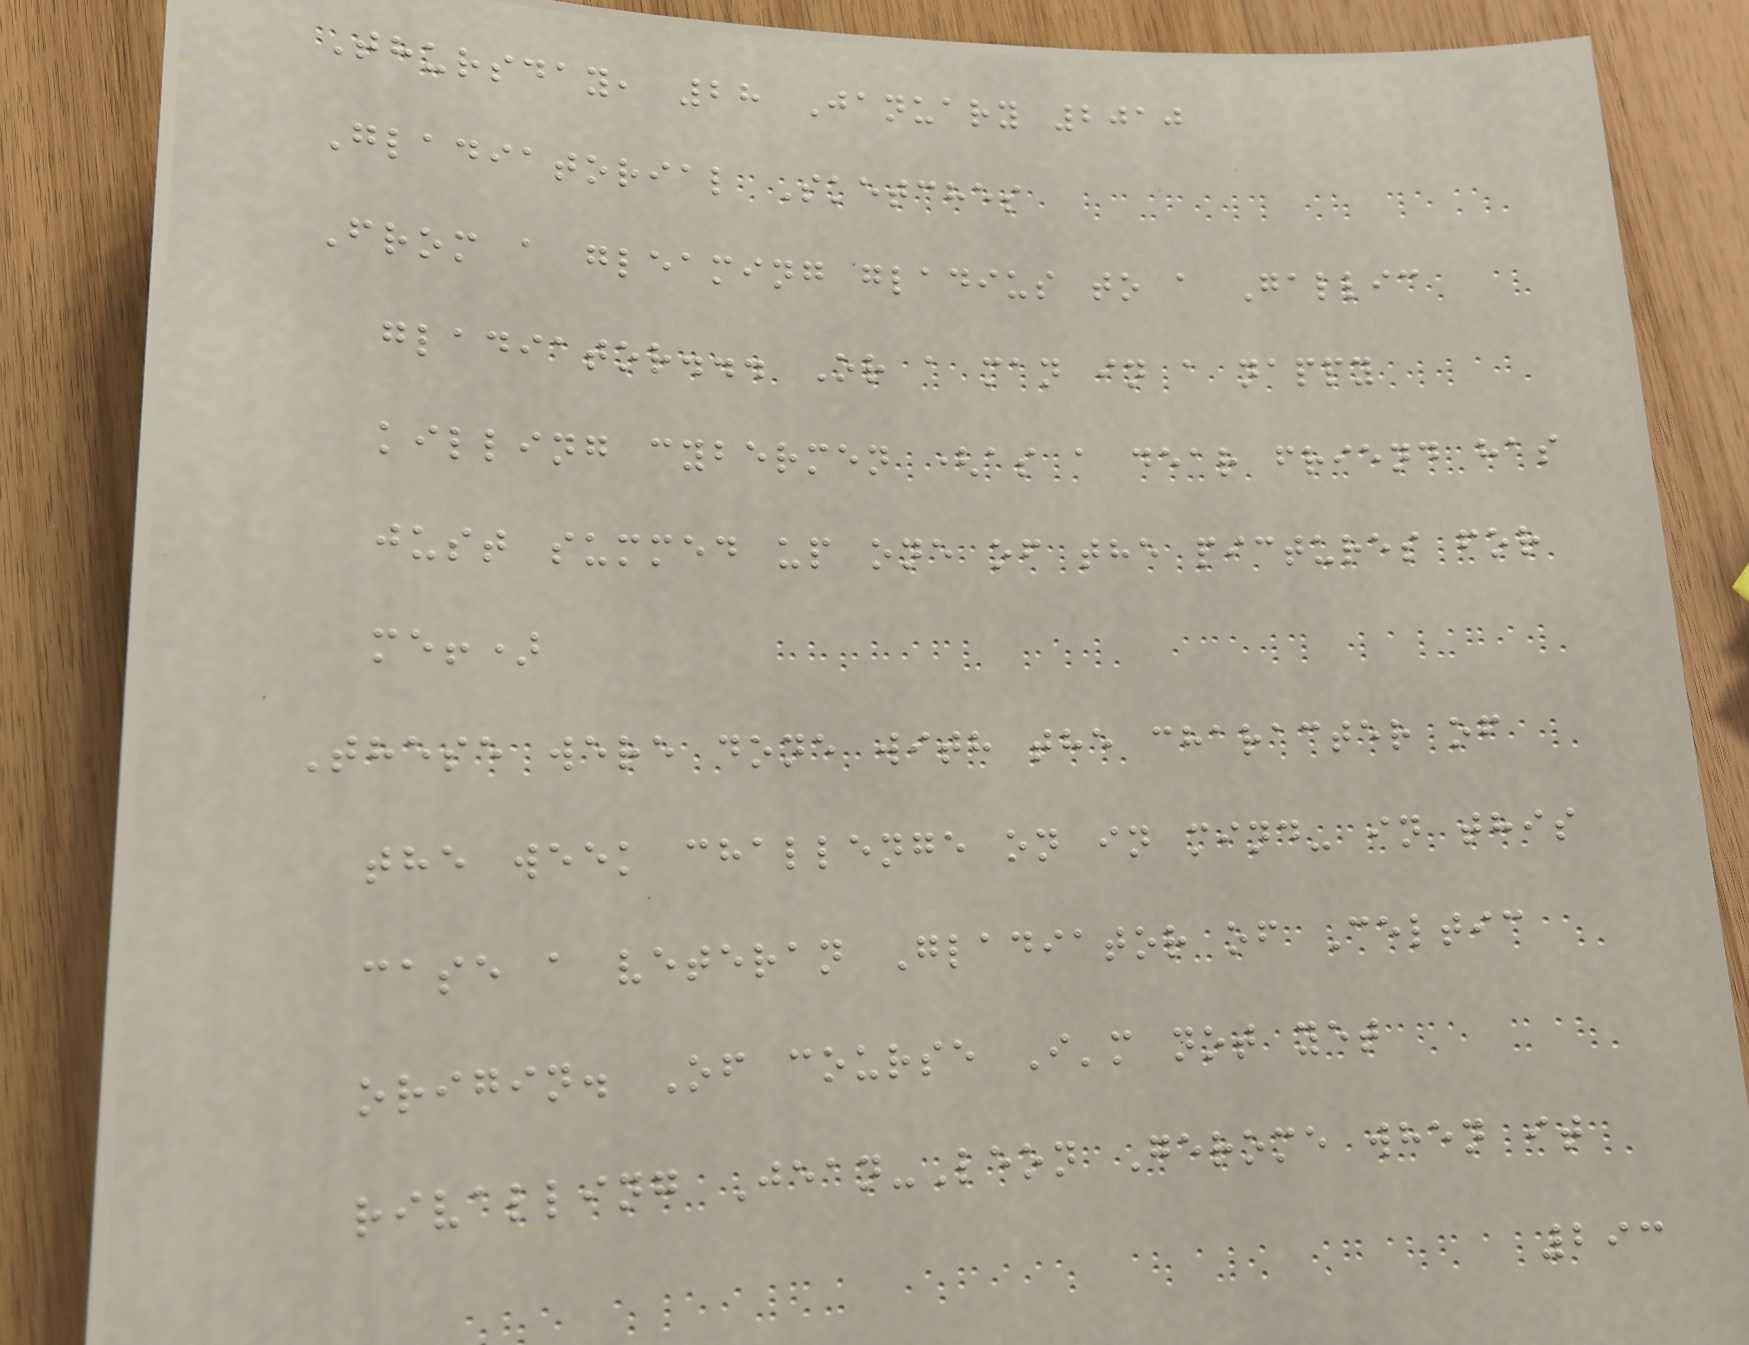Thursday, 28 January 2010
Gladiatorial Sketches
From a gleaming gladius to a Gallic
gladiator... Or a man in a nappy
killing cybermen (as a dear friend has
just summed up one of the pictures for
me!)
These were done with the character of
the week challenge on in mind- in this
case a veteran Gladiator of Celtic
origin. Of course I'm not yet
rivalling Jean-Leon Gerome when it
293
